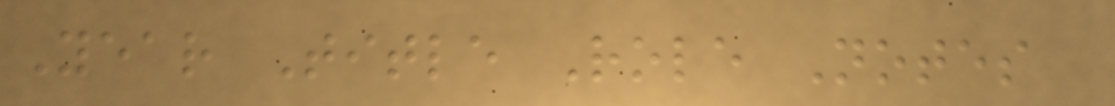Year Title Role Notes
